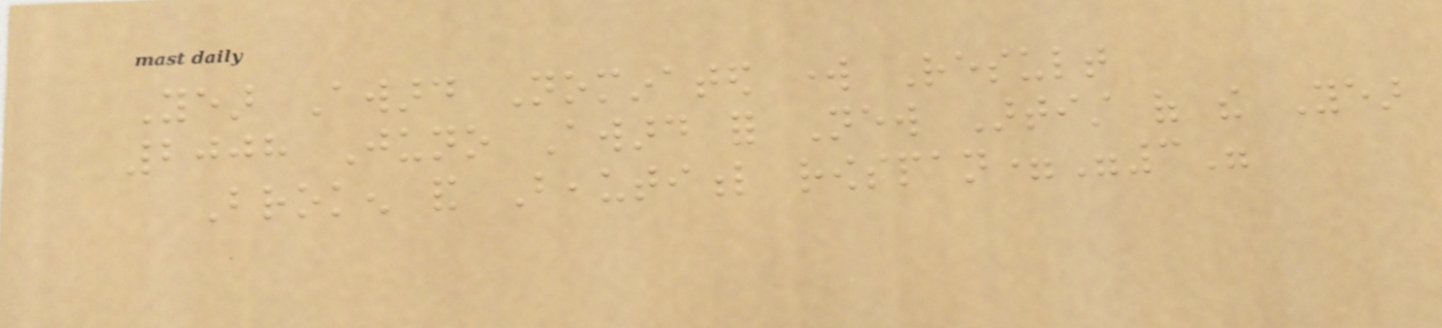Year Award Nominated work Result
2008 Juno Award for New Artist of the Year
Broken and Beautiful rowspan="3"
